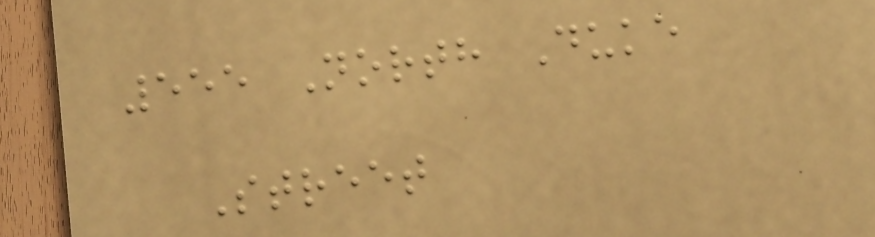555 North Duke
Street
